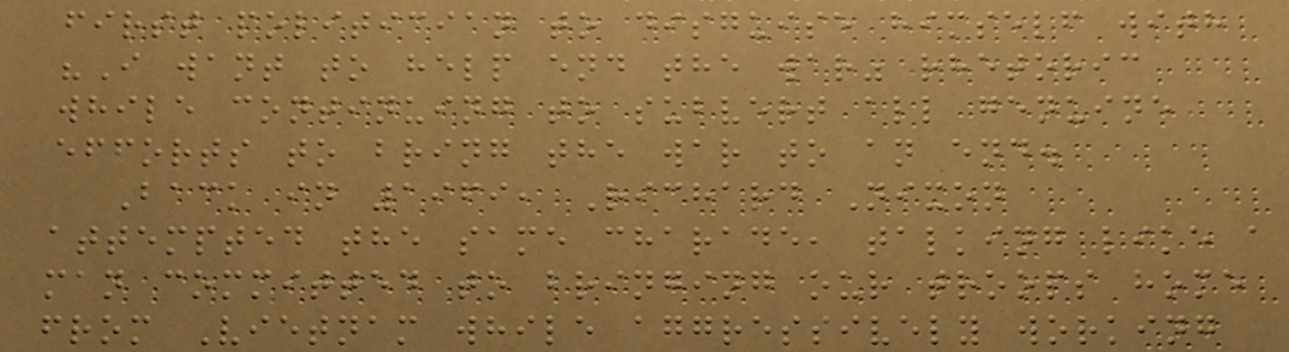first politician to disguise himself with
"I want to help end the war" rhetoric
while continuing to subvert all genuine
efforts to bring the war to an end.
Back in 1969, Richard Nixon
attempted the same charade, talking like a
man committed to bringing our troops home
from Vietnam while aggressively working
